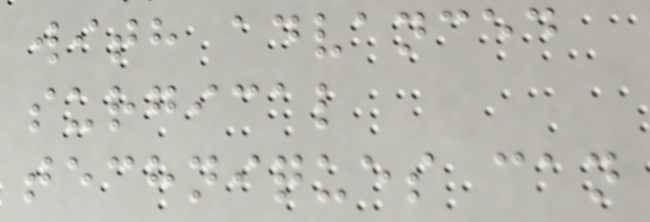with advanced
surgical
techniques can
